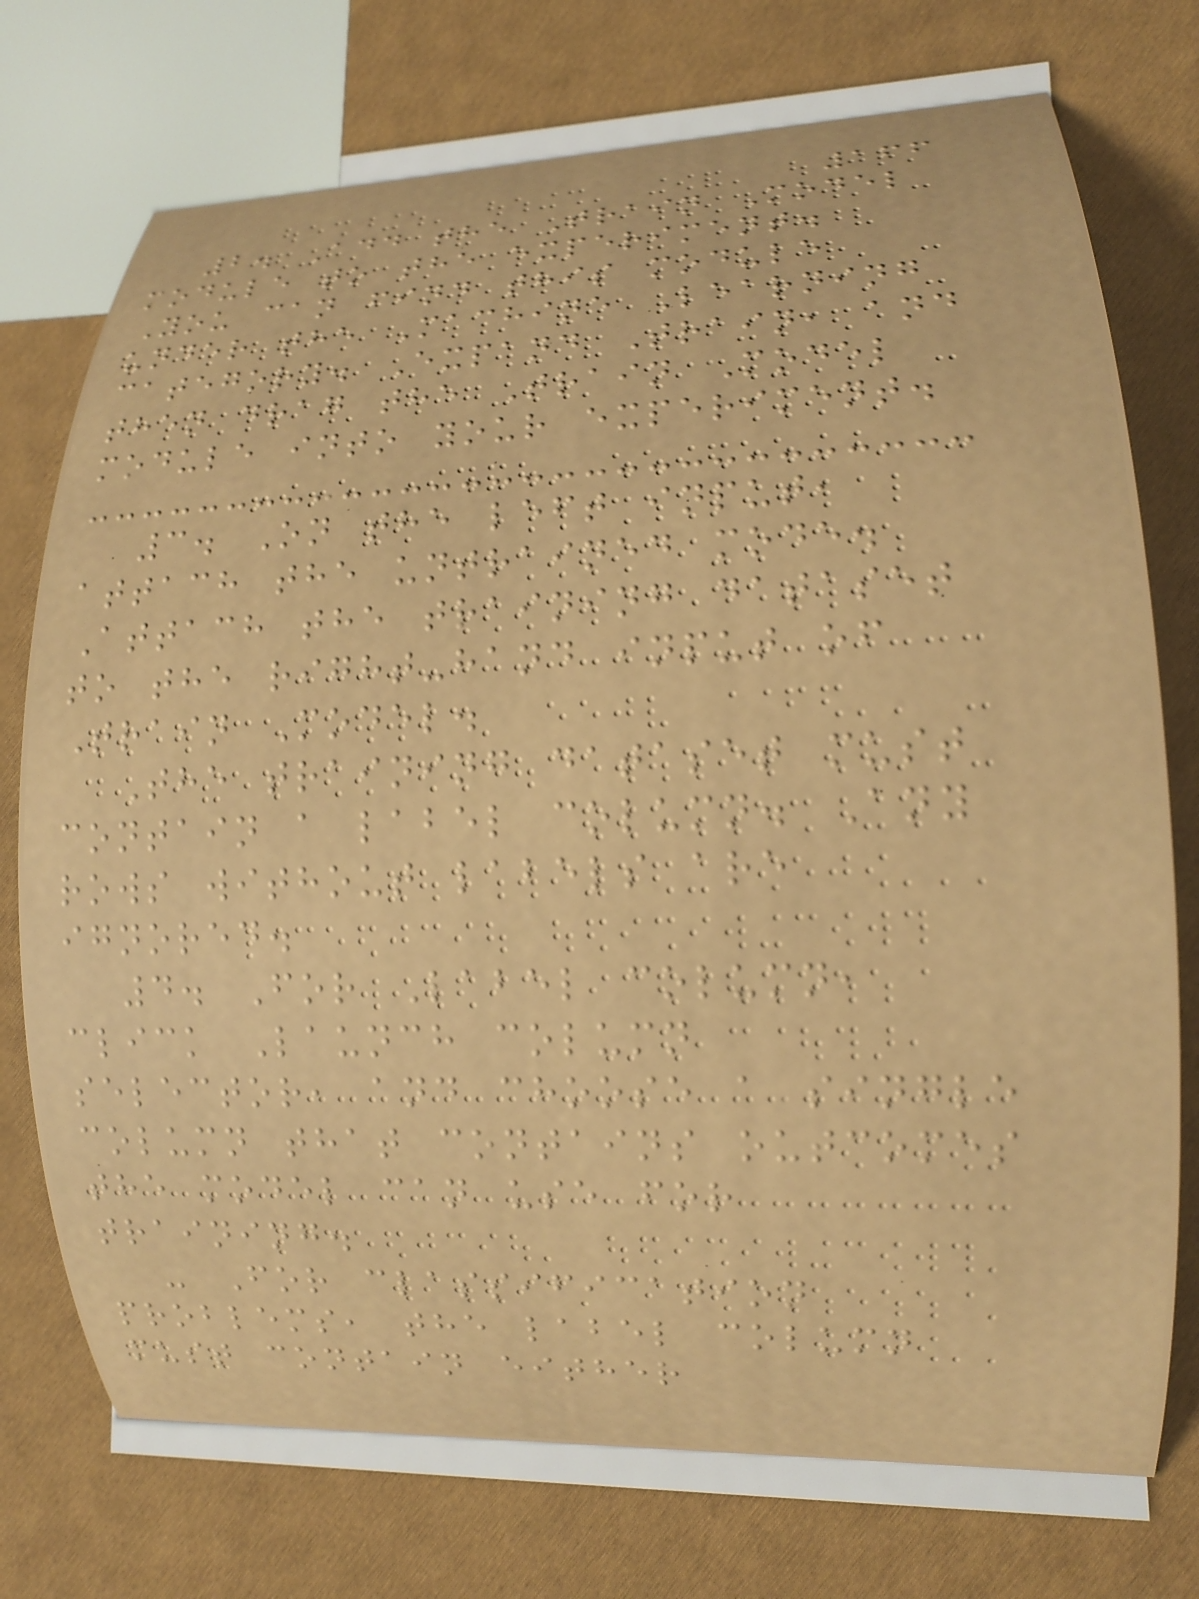166
2. Add the Train Model
module to the experiment.
You can find this module
under the Machine Learning
category. Expand Train, and
then drag the Train Model
module into your experiment.
3. On the left input,
attach the untrained mode.
Attach the training dataset
to the right-hand input of
Train Model.
The training dataset must
contain a label column. Any
rows without labels are
ignored.
4. For Label column,
click Launch column
selector, and choose a single
column that contains outcomes
the model can use for
training.
- For classification
problems, the label column
must contain either
